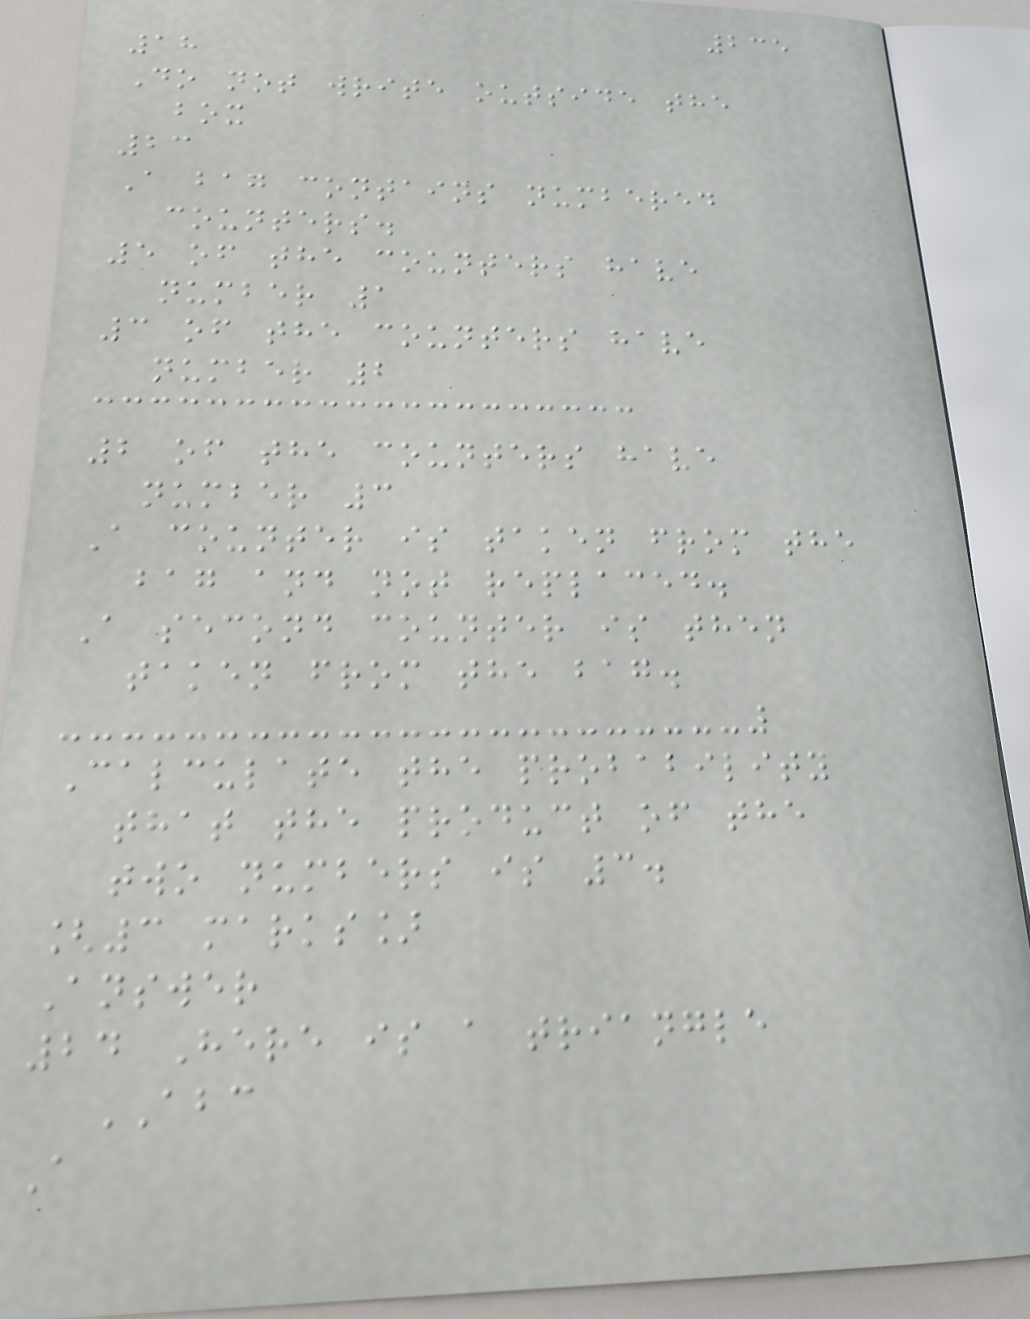235
18
Do not write outside the
box
23
A bag contains numbered
counters.
5 of the counters have
number 1
3 of the counters have
number 2
2 of the counters have
number 3
A counter is taken from the
bag and not replaced.
A second counter is then
taken from the bag.
Calculate the probability
that the product of the
two numbers is 3.
[3 marks]
Answer
24 Here is a triangle
ABC
A
